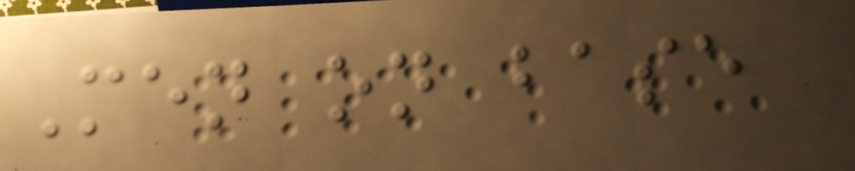Men on base
